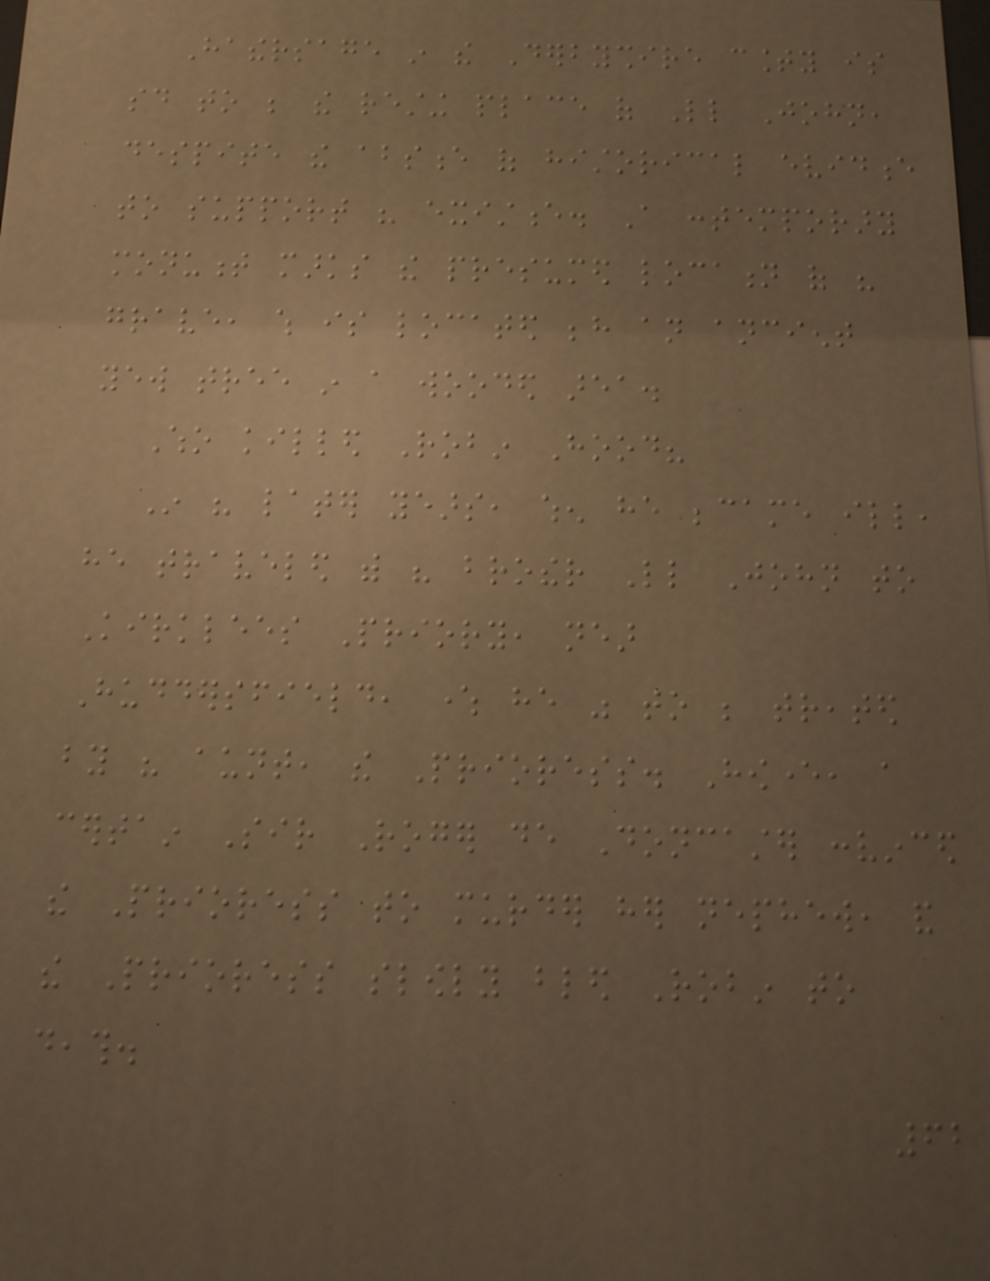Hathersage in the Derbyshire county is
said to be the resting place of Little John,
despite the absence of historical evidence
to support his existence. A contemporary
monument marks the presumed location of his
grave, which is located behind an ancient
yew tree in a wooded area.
Who killed Robin Hood?
In his later years, when he became ill,
he traveled with his brother Little John to
Kirklees Priory, near
Huddersfield, where he was to be treated
by his aunt, the Prioress. However, a
certain Sir Roger de Doncaster convinced
the Prioress to murder her nephew, and
the Prioress slowly bled Robin to
death.
62
